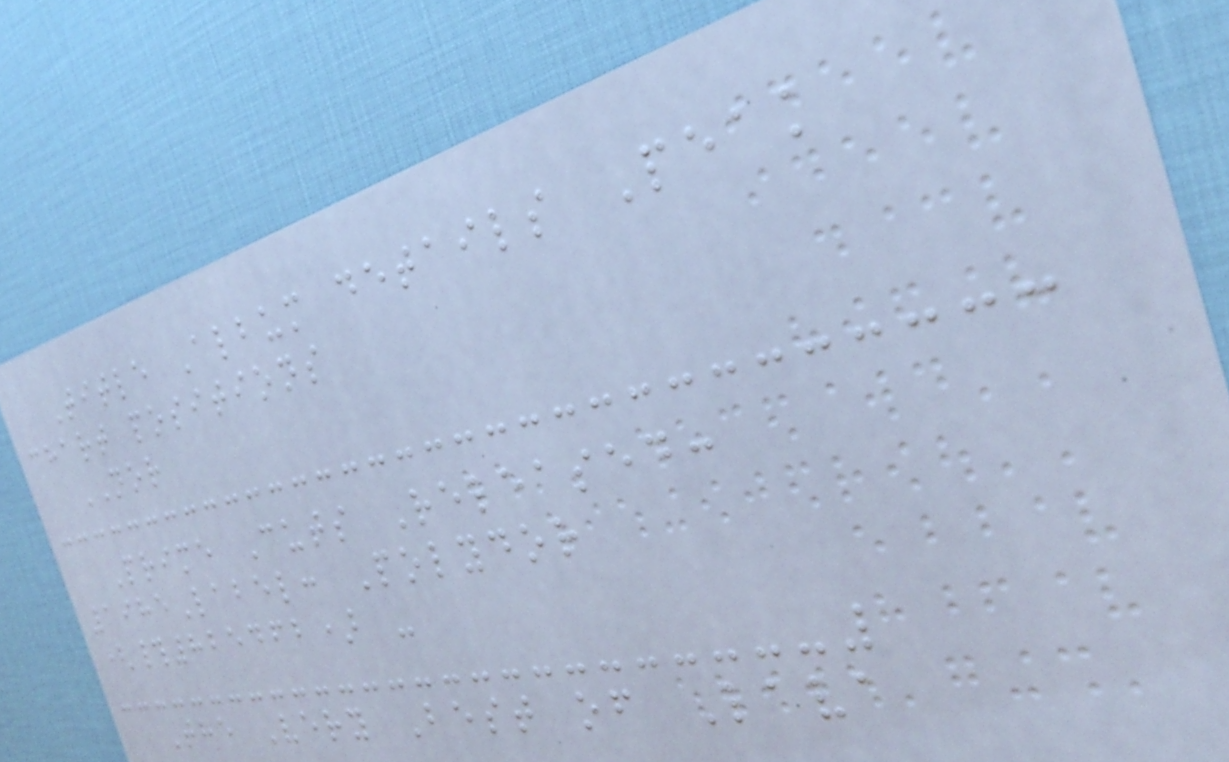Title Album details Peak
chart positions
NOR
Prime Cuts Released:
1985Label: Polydor
(#825462) -
The Very Best of Lava
